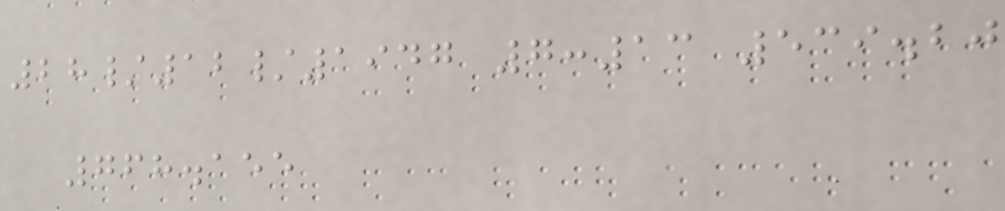28/12/1947 7:13 539.20
768.155
